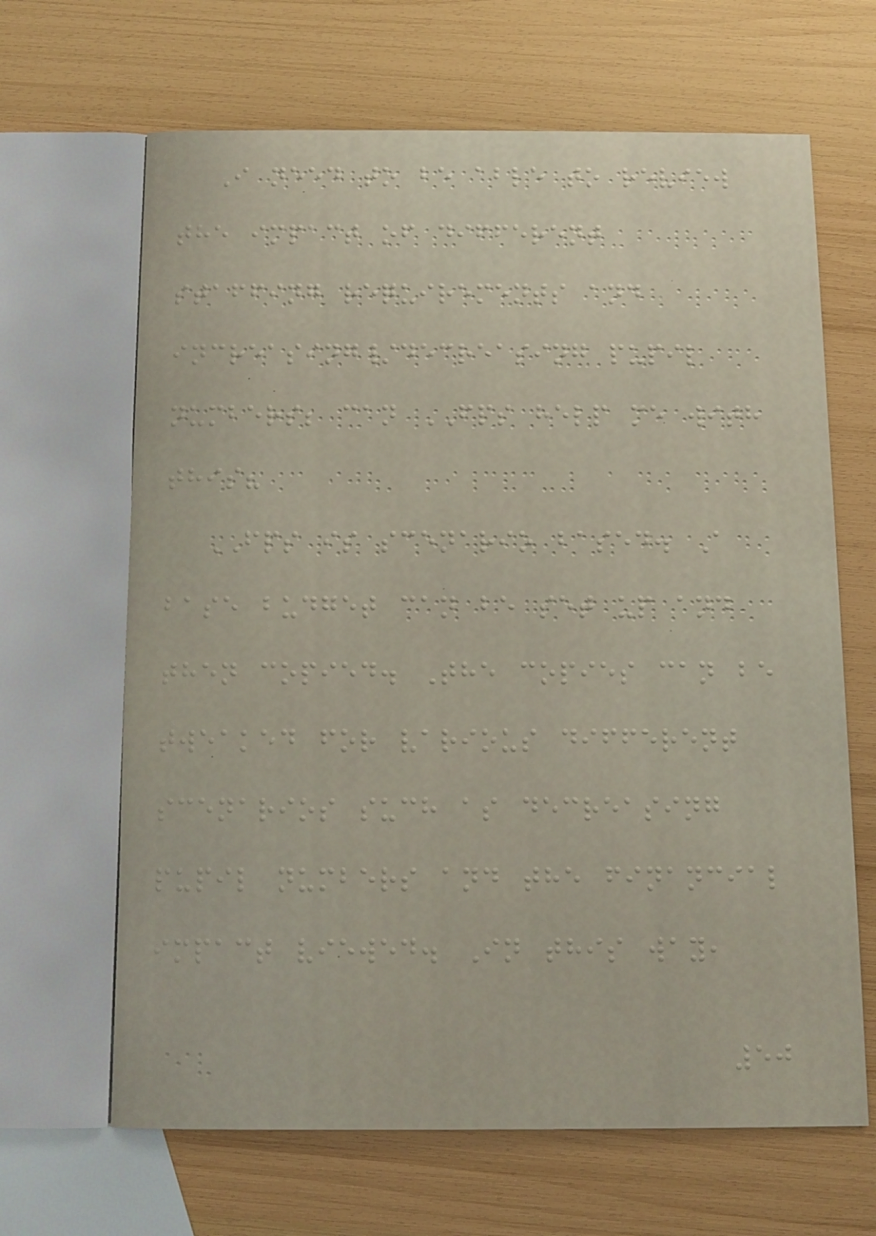I need to be able to review
the impact of different
staffing requirements and
increasing/decreasing pupil
numbers; can FPS help me with
this?
FPS is scenario based. A
base budget can be set up and
then copied. The copies can be
tweaked for various different
scenarios such as decreasing
pupil numbers and the financial
impact viewed. In this way,
50
